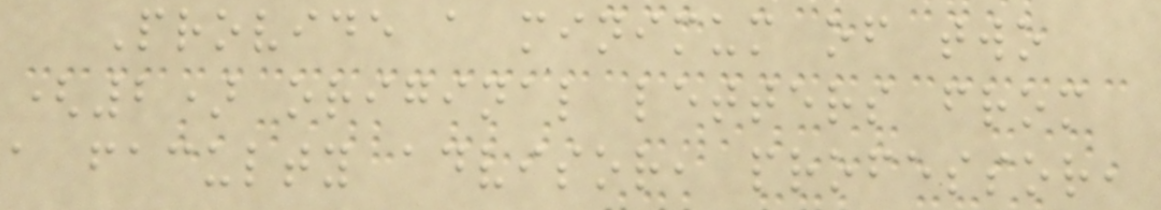Provide a minimum of two
(2) original letters from
a faculty advisor, professor,
